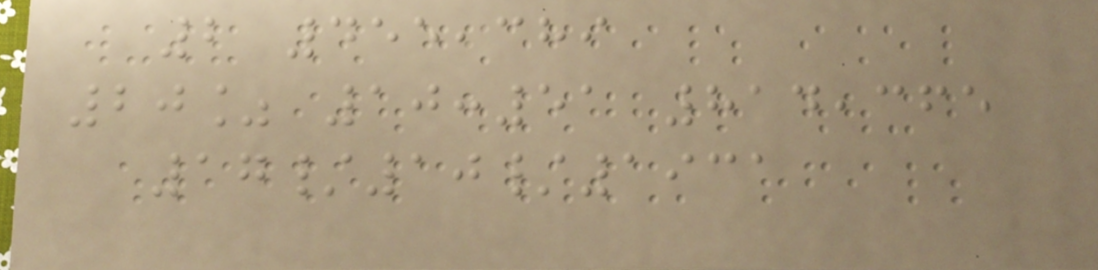2 455,389
20% 10:51 814,365
17/10/1931
